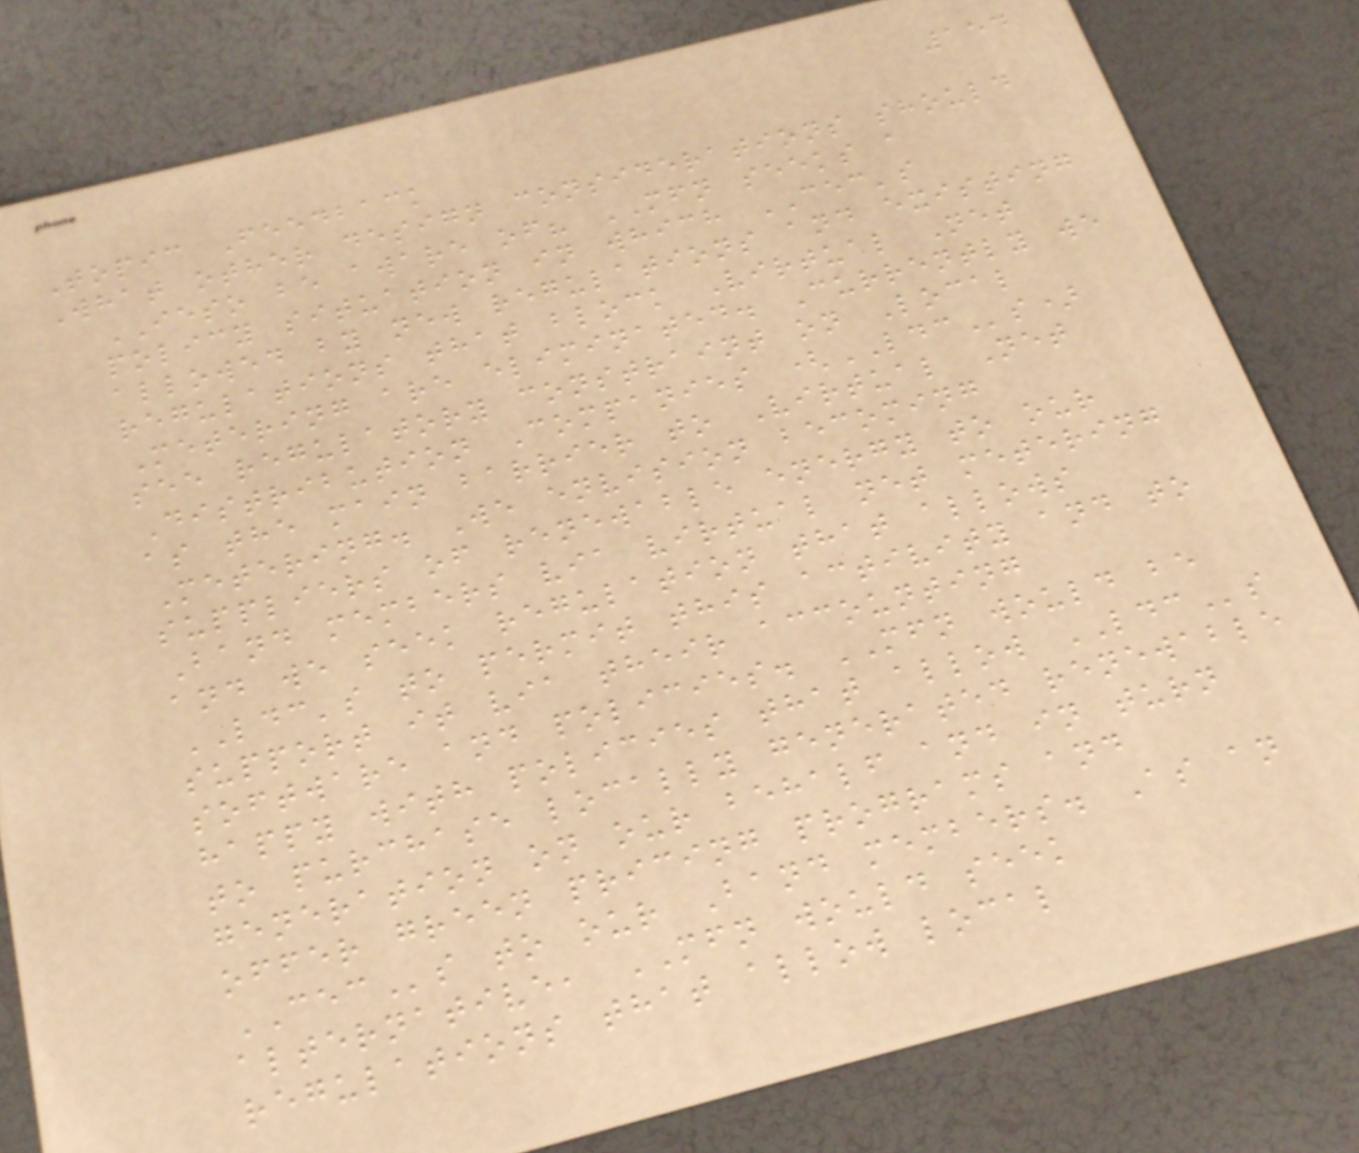154
Topic Feedback
What other design considerations should
IESO be aware of? MFN seeks a
policy situation in which CEC's
allowed by new regulations and existing
regulations that block Virtual Net
Metering are eliminated. Currently we
see regulatory constraint on Local
Distribution Companies (LDCs)
as the main barrier to Virtual Net
Metering. We envision becoming
suppliers of renewable energy to our
Band members via virtual net metering
and we seek regulation that allows
LDC's to permit this activity and to
support it via their accounting
software and policies. MFN would be
happy with policies that allow LDCs
to purchase locally generated renewable
generation on our behalf and in turn
offer green pricing programs and
CECs to our Band members. As an
alternative, MFN would seek
regulations that allow local
